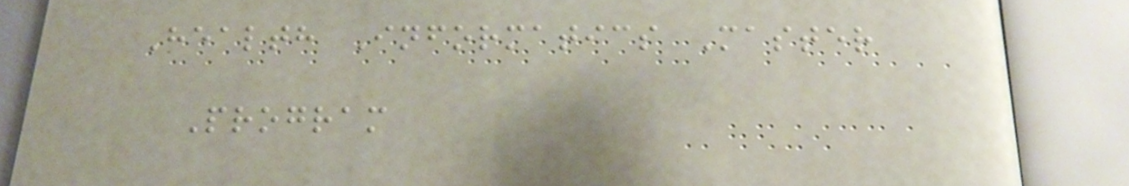Health Informatics Master
Program
